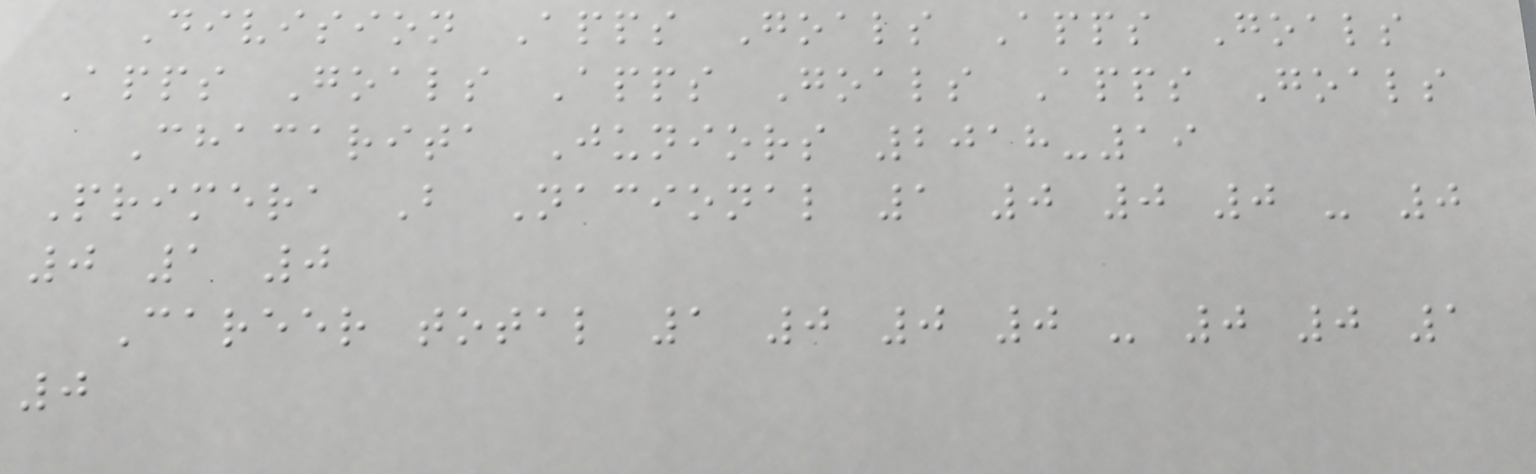Division Apps Goals Apps Goals
Apps Goals Apps Goals Apps Goals
Chacarita Juniors 2018-19
Primera B Nacional 1 0 0 0 - 0
0 1 0
Career total 1 0 0 0 - 0 0 1
0
